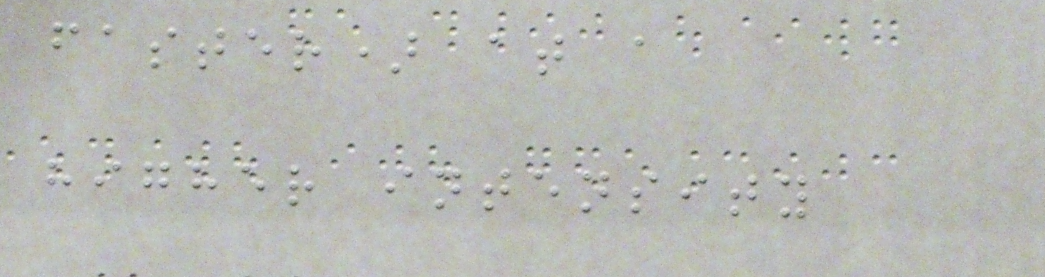faster) at a
higher intensity
